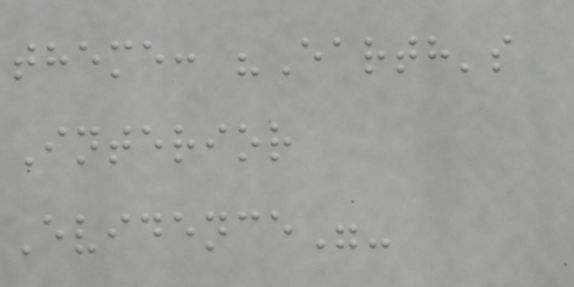theme: "Earth's
Interior
Evidence"-
